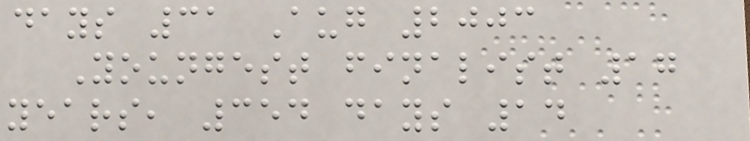days 31 Aug 2003
Youngest finalist 17
years, 354 days 14
